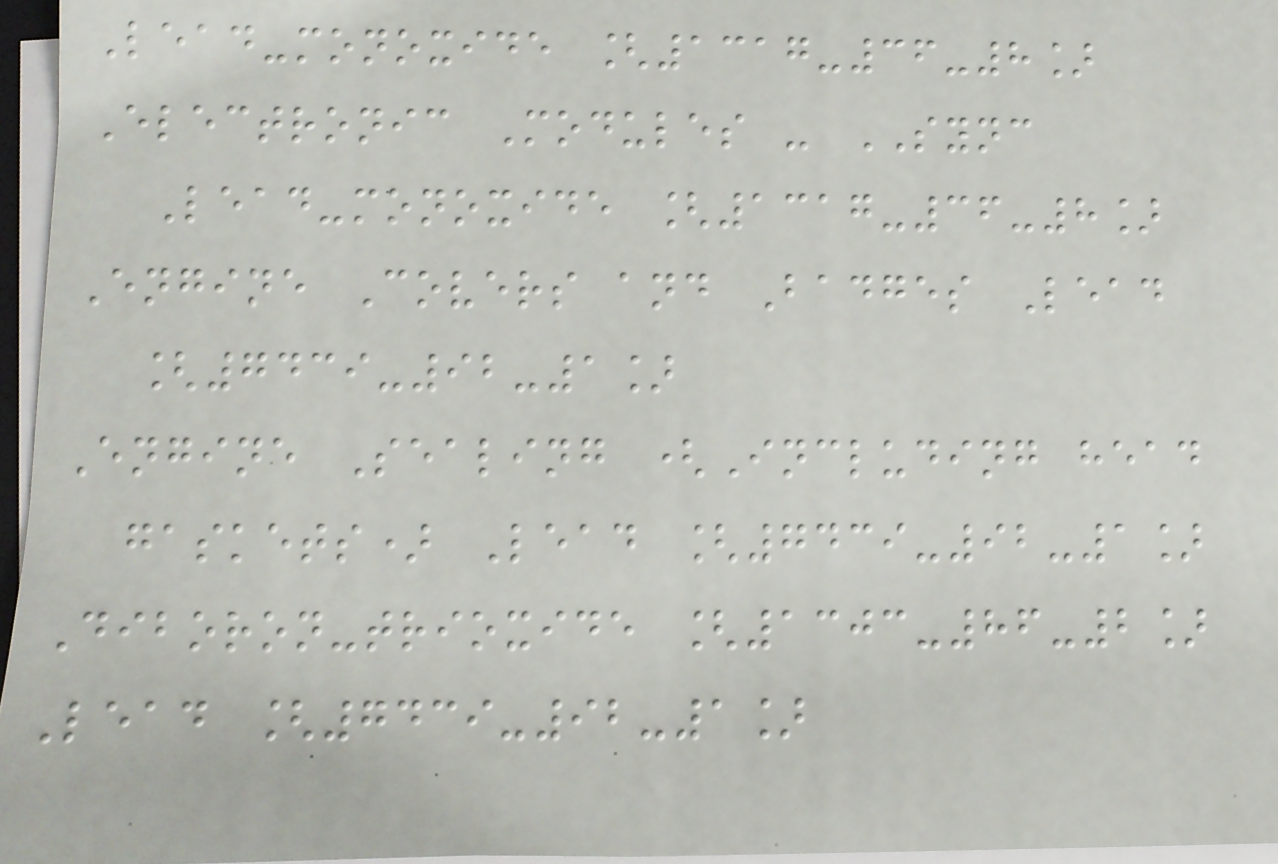Lead-monoxide [1317-36-8]
Electronic Modules - SYNC
Lead-monoxide [1317-36-8]
Engine Covers and Badges Lead
[7439-92-1]
Engine Sealing (Including head
gaskets) Lead [7439-92-1]
Diboron-trioxide [1303-86-2]
Lead [7439-92-1]
